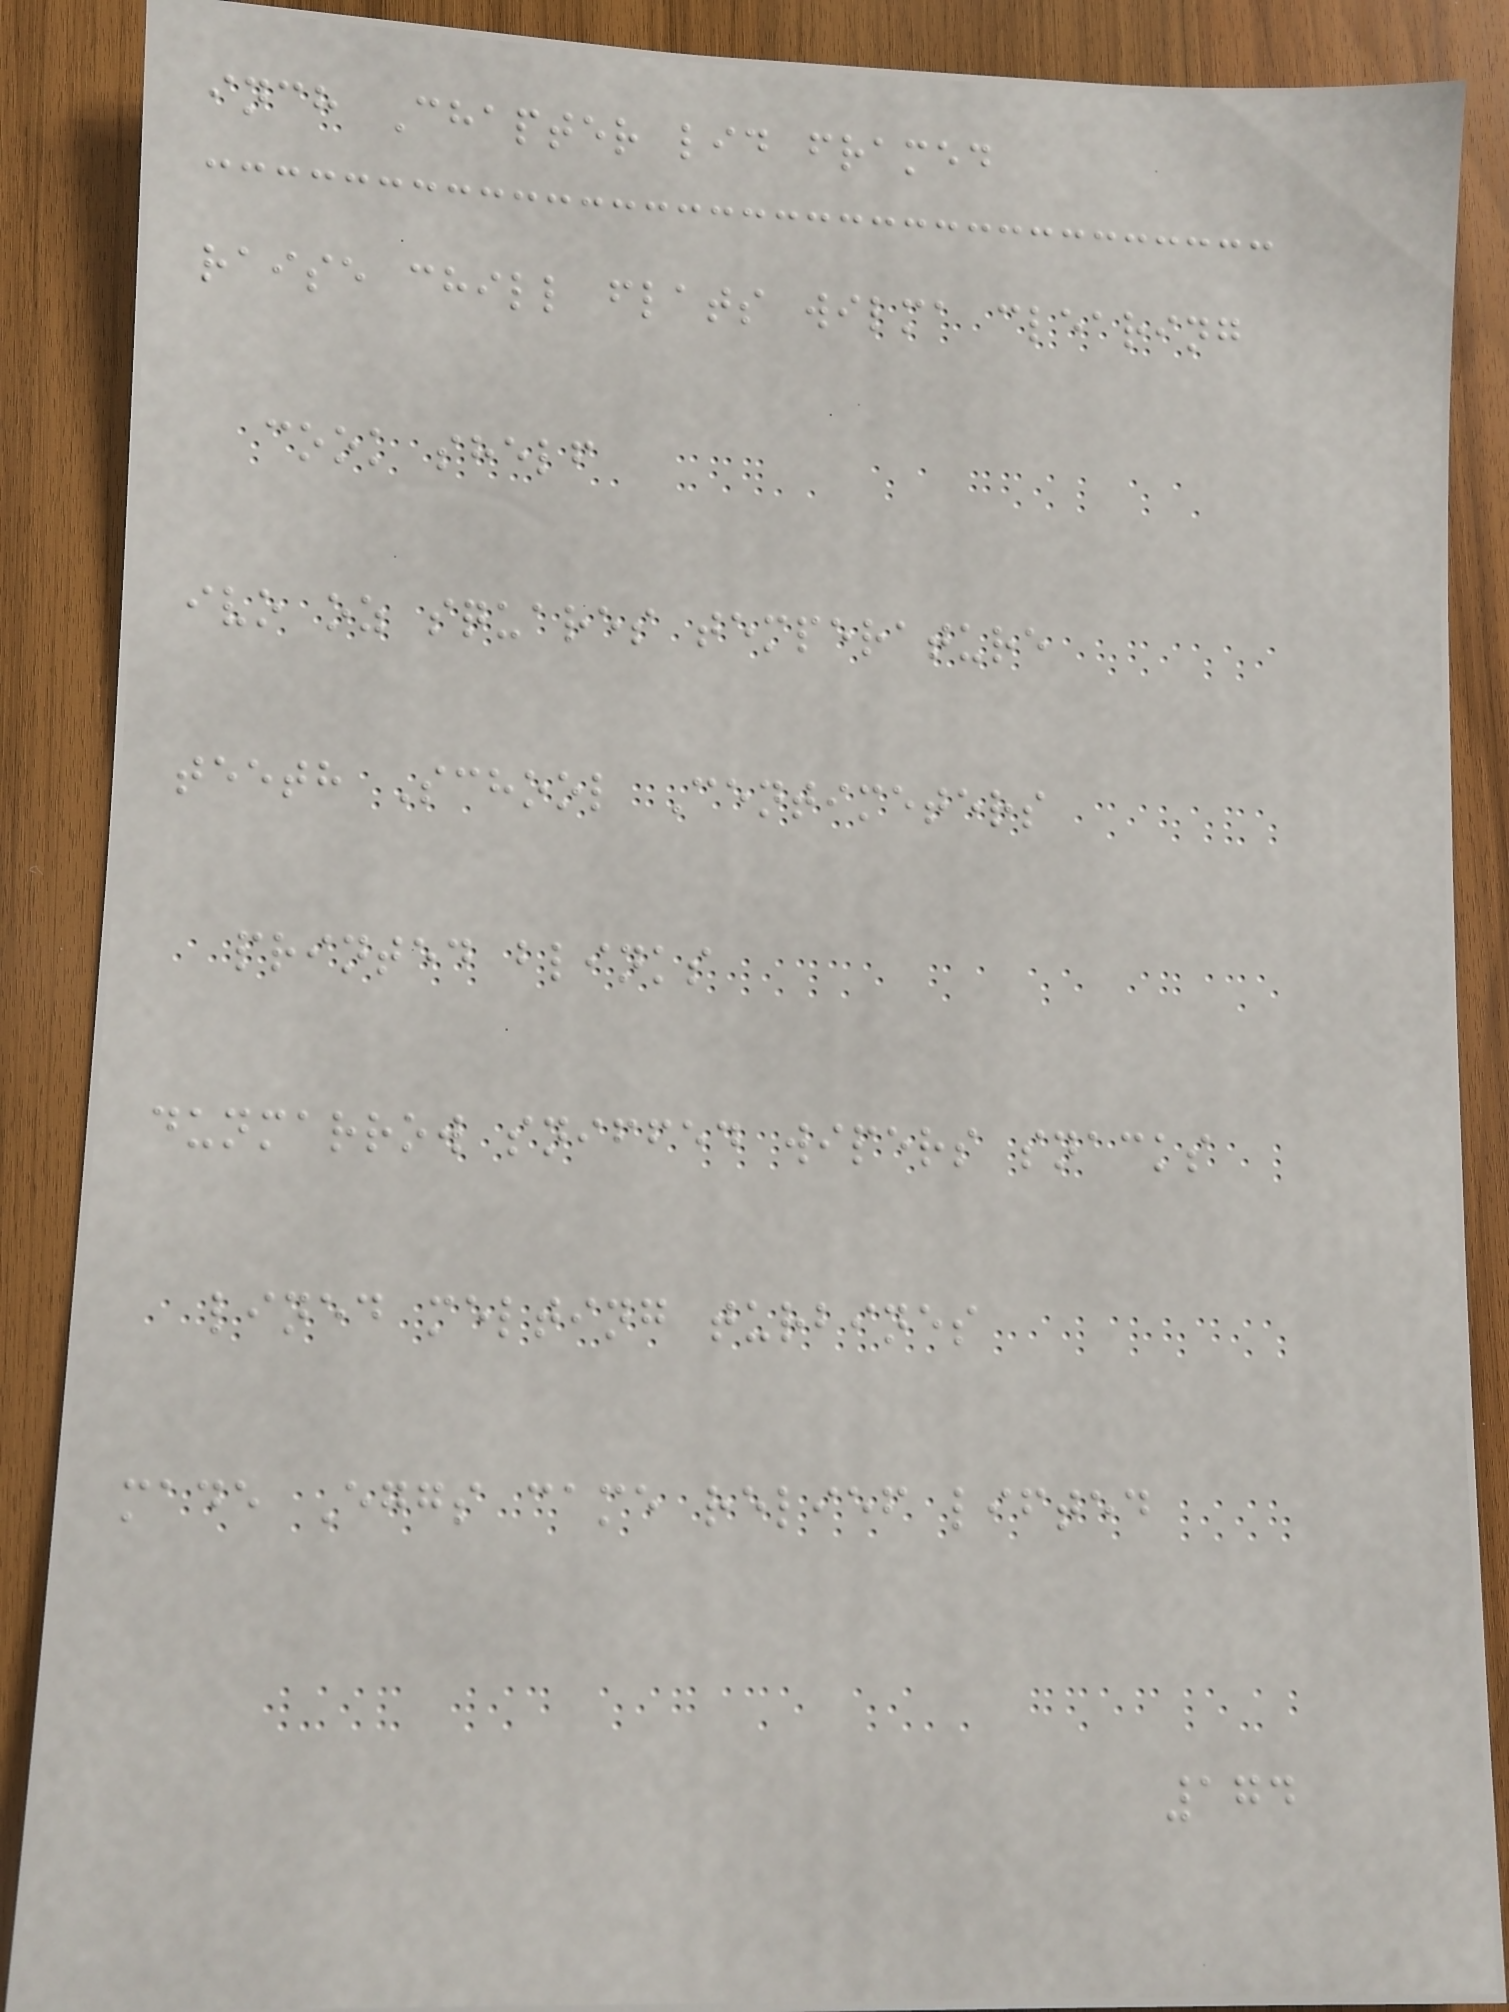inch Chapter lid framed
raise chill flats wilma clearing
cook shelf
ivo oz squares temperature
teeth School Centimeters
printed blinks
dunmarrow sniffed wipers snacks
lined melting turbines
made Eggs came relief lifted
174
